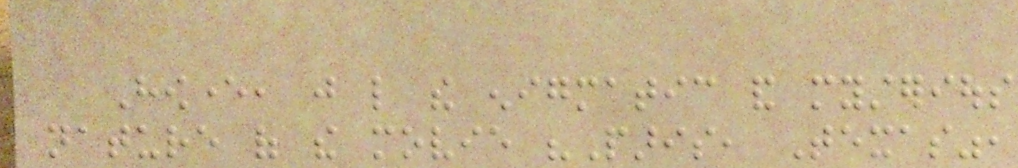However, just like the enigmatic and mysterious
nature of the movie "Paris, Texas",
